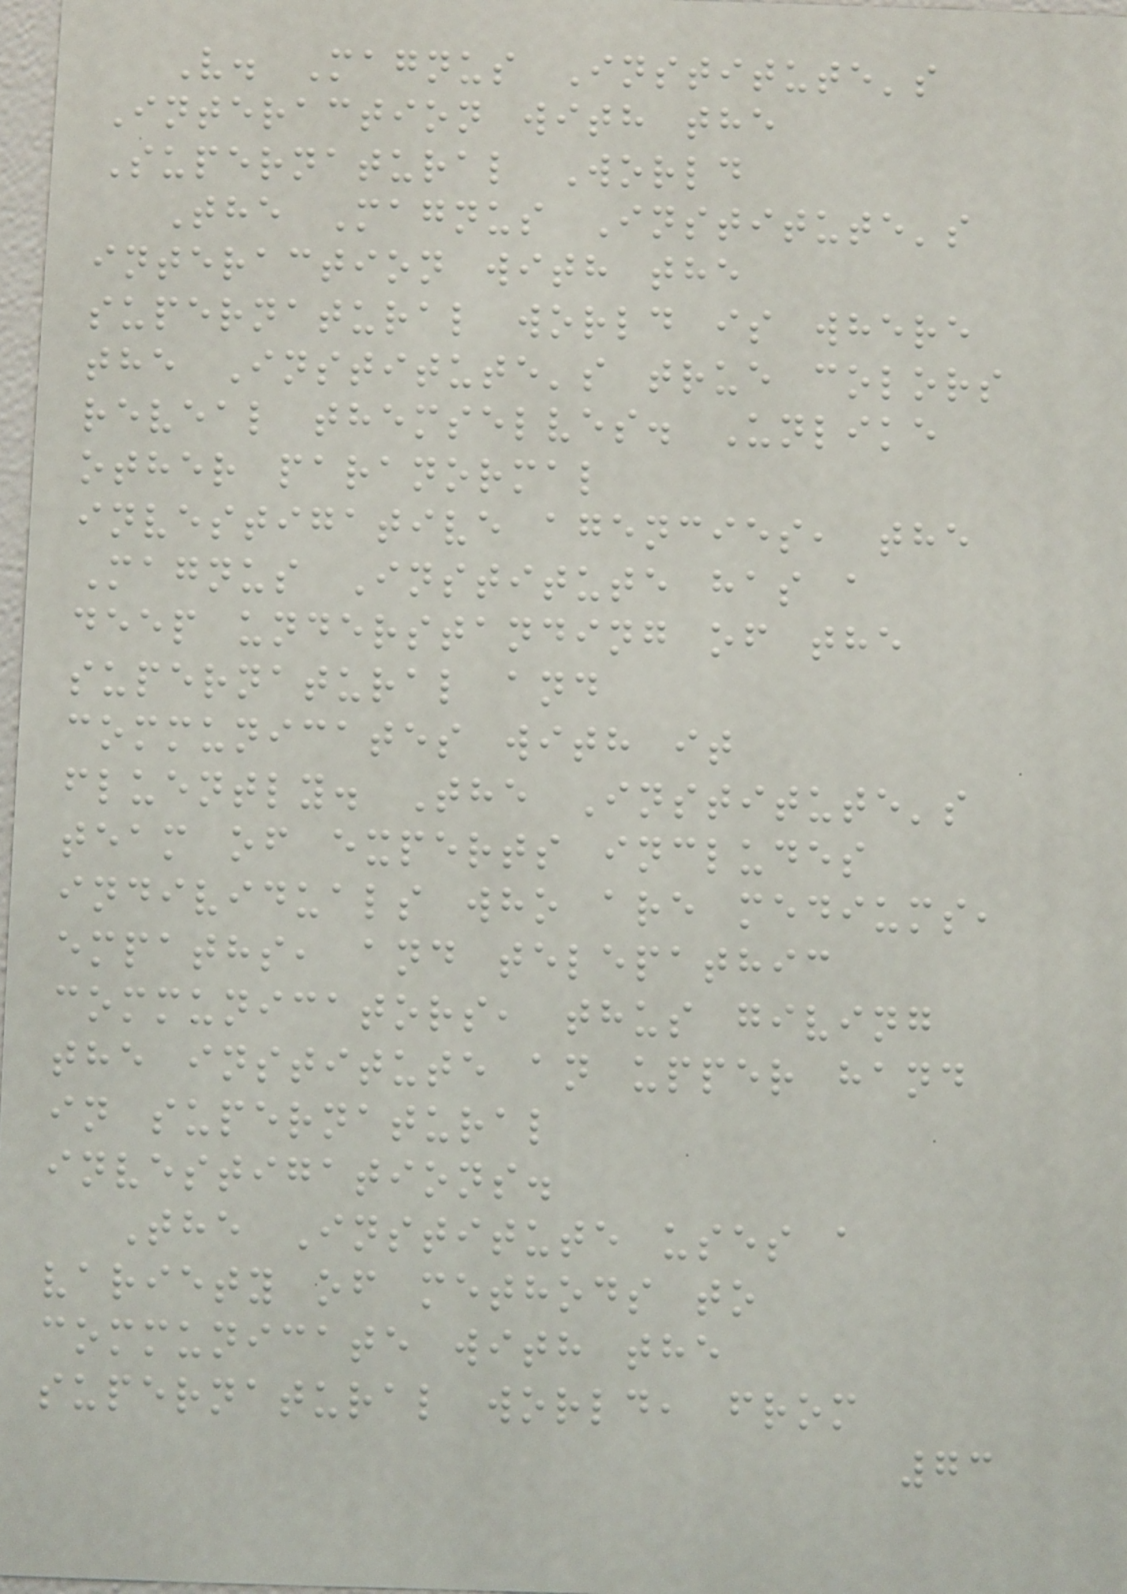V. Magnus Institute's
Interaction with the
Supernatural World
The Magnus Institute's
interaction with the
supernatural world is where
the Institute's true colors
reveal themselves. Unlike
other paranormal
investigative agencies, the
Magnus Institute has a
deep understanding of the
supernatural and
communicates with it
fluently. The Institute's
team of experts includes
individuals who are mediums,
empaths, and telepathic
communicators, thus giving
the institute an upper hand
in supernatural
investigations.
The Institute uses a
variety of methods to
communicate with the
supernatural world, from
73
